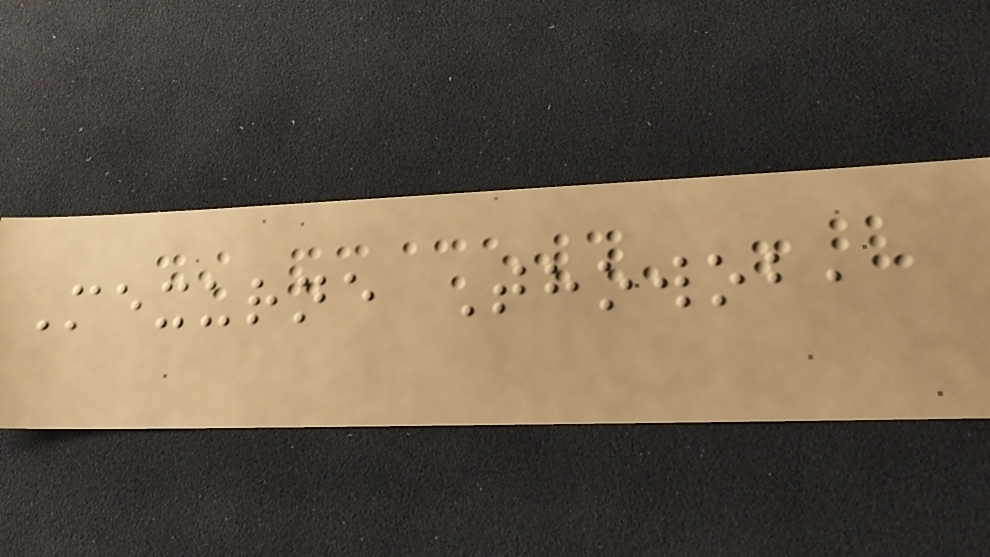Mexurne Thowob,
